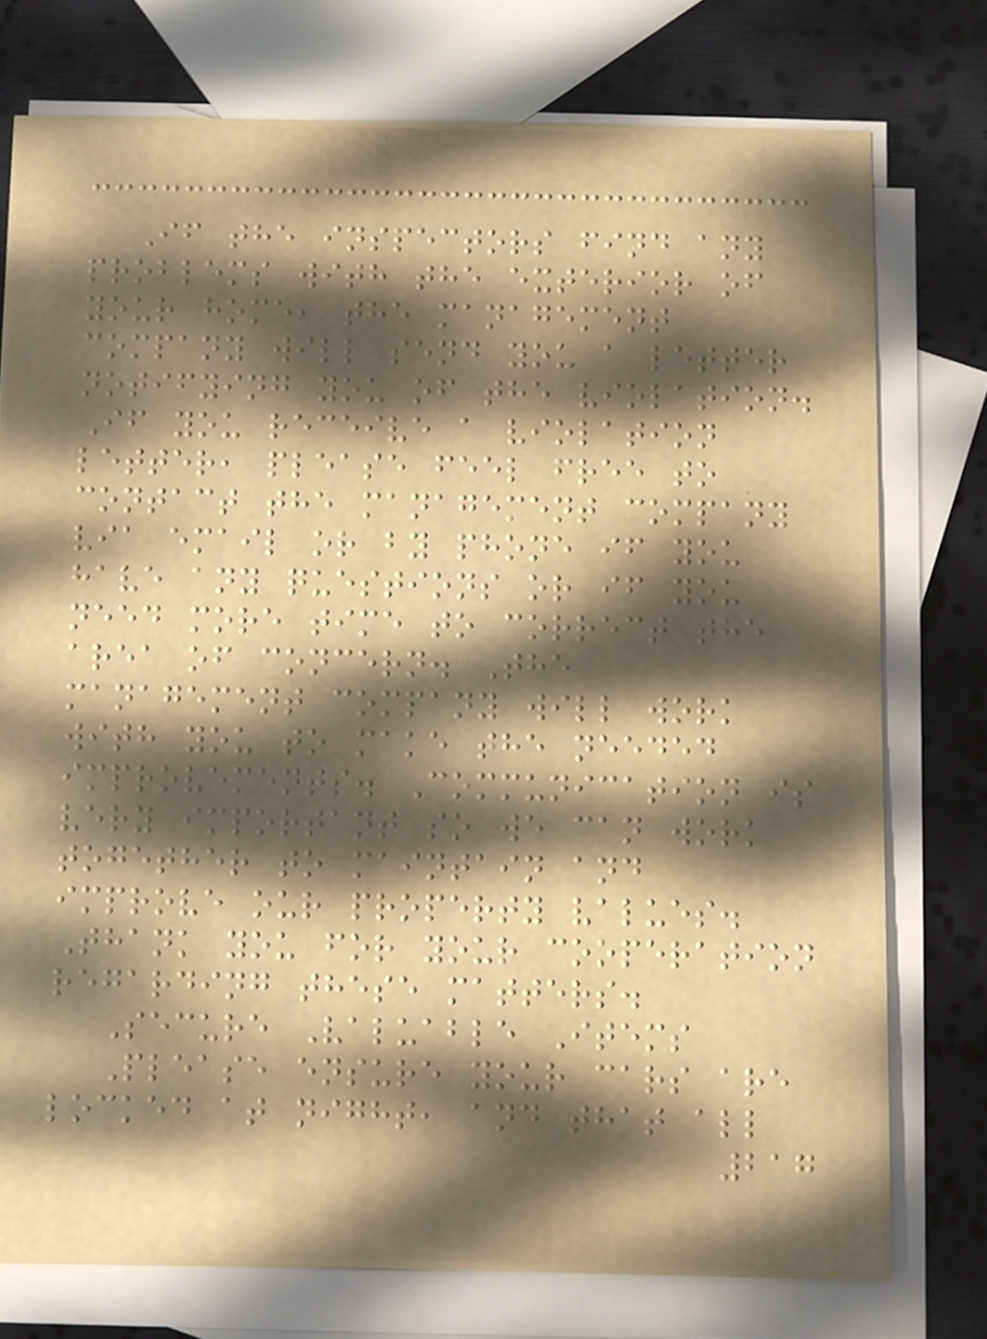If the inspectors find any
problems with the exterior of
your home, the management
company will send you a letter
notifying you of the violation.
If you receive a violation
letter, please feel free to
contact the management company
via email or by phone if you
have any questions or if you
need more time to correct the
area of concern. The
management company will work
with you to make the needed
improvements. Communication is
very important so we can work
together to maintain and
improve our property values.
Thank you for your cooperation
regarding these matters.
Secure Valuable Items
Please ensure your cars are
locked at night, and that all
217
